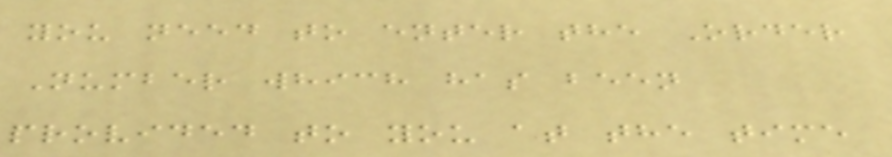you need to enter the Order
Number which has been
provided to you at the time
